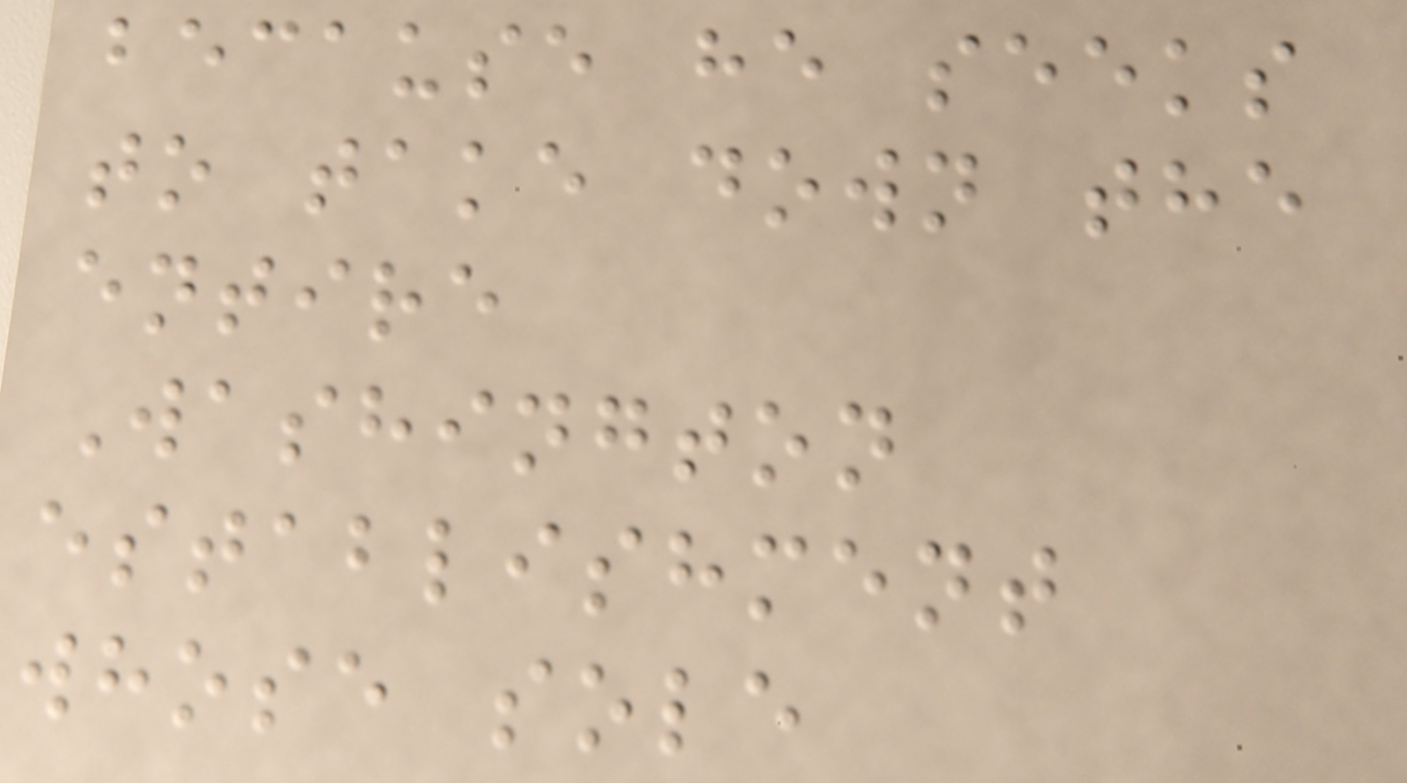because he seeks
to take down the
entire
Washington
establishment
whose sole
